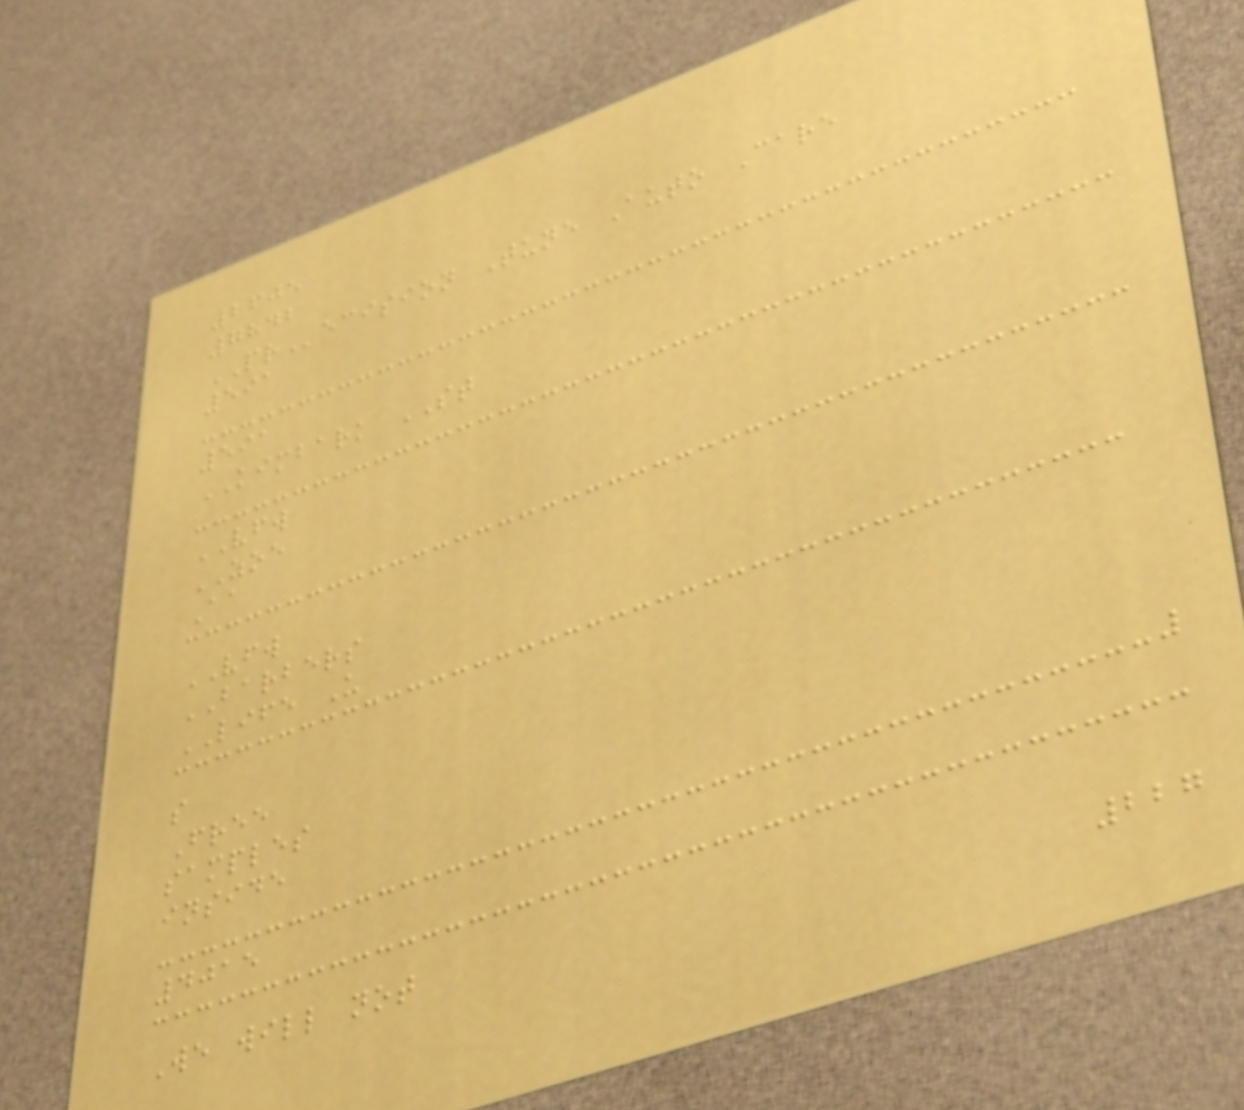2605
7842
PRecision Tune Auto Care
591
591
KIMBARK ST
VFW
ZOE
Aa
VFW
BARBERS
LIFE U
s
Free
samples
inside
4015
We will not
227
